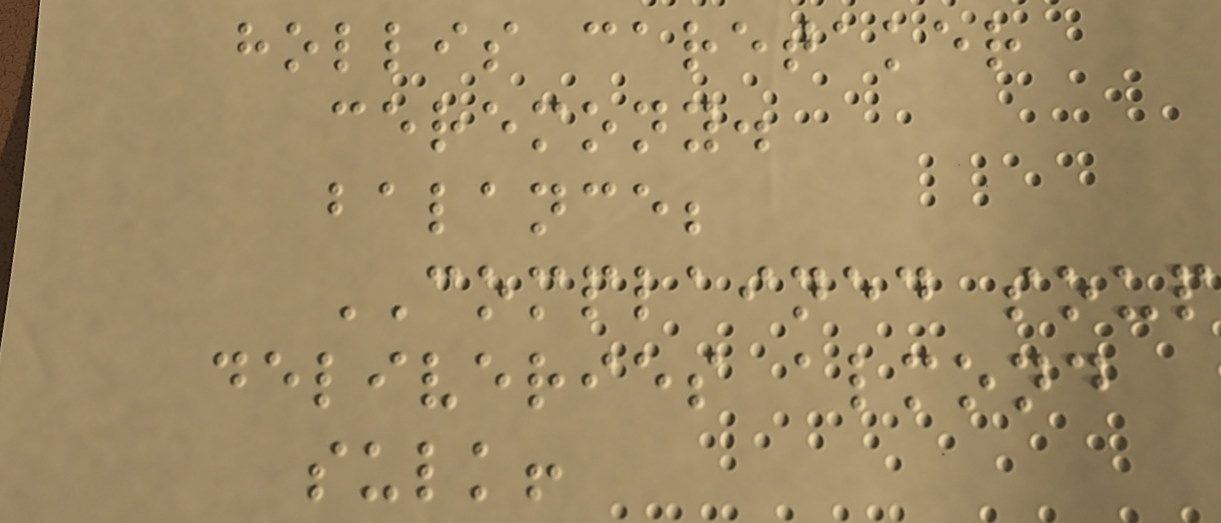hollis caretaker
ceremony.
balance;
COMPLAINED soup
deliveries almond
sulk!
